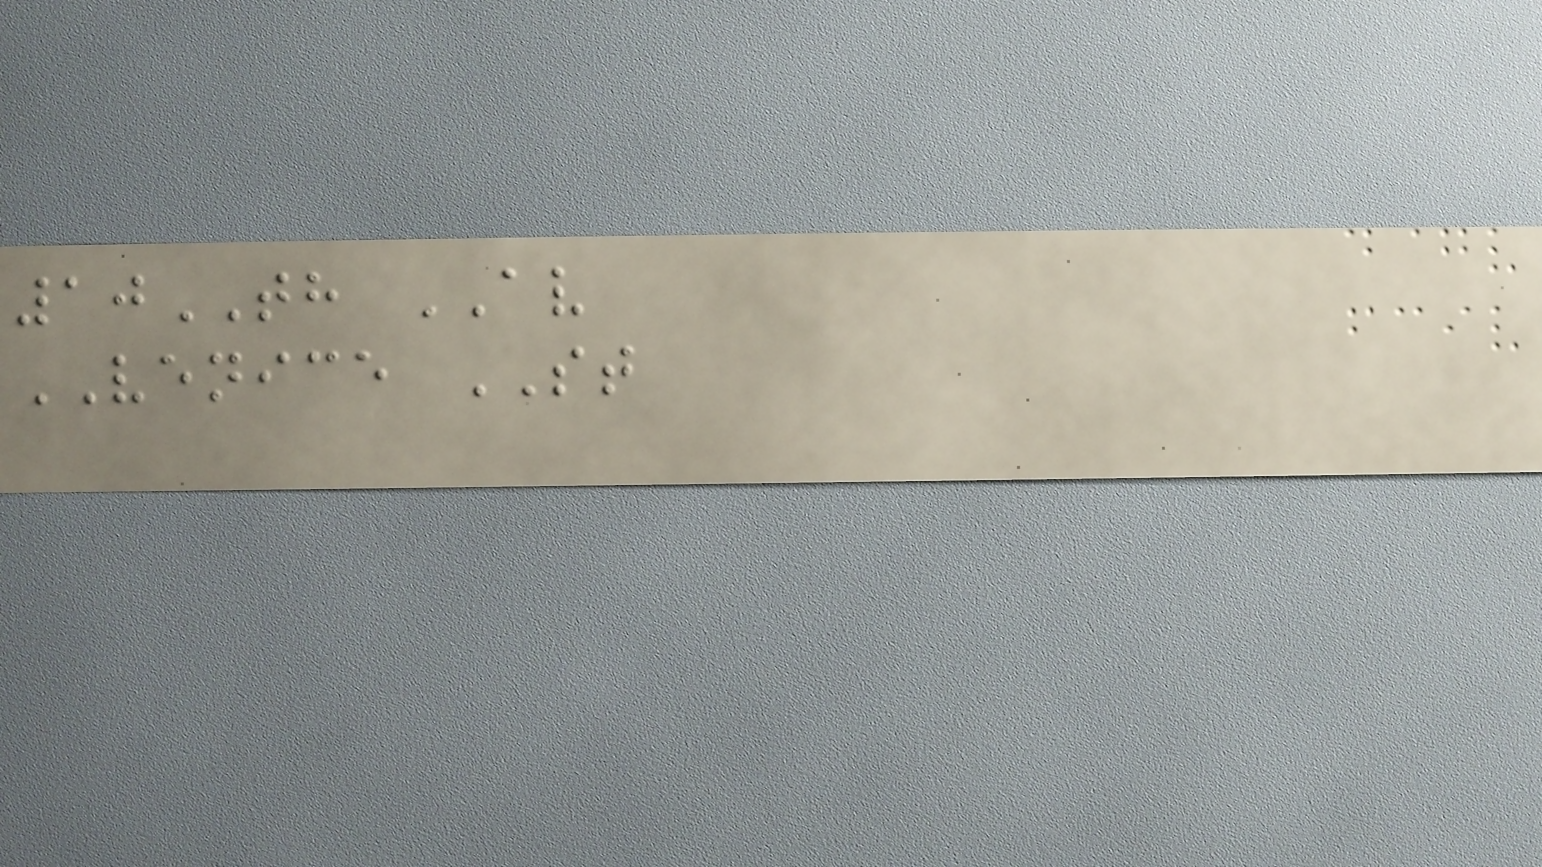10TH AV
VENICE ST
